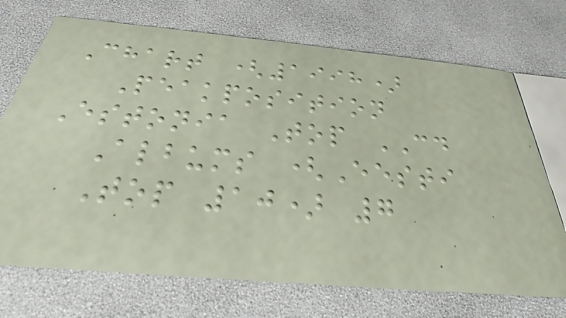Chart (1998)
Peakposition
Estonia Top CD
Albums (Eesti
Top 10) 7
